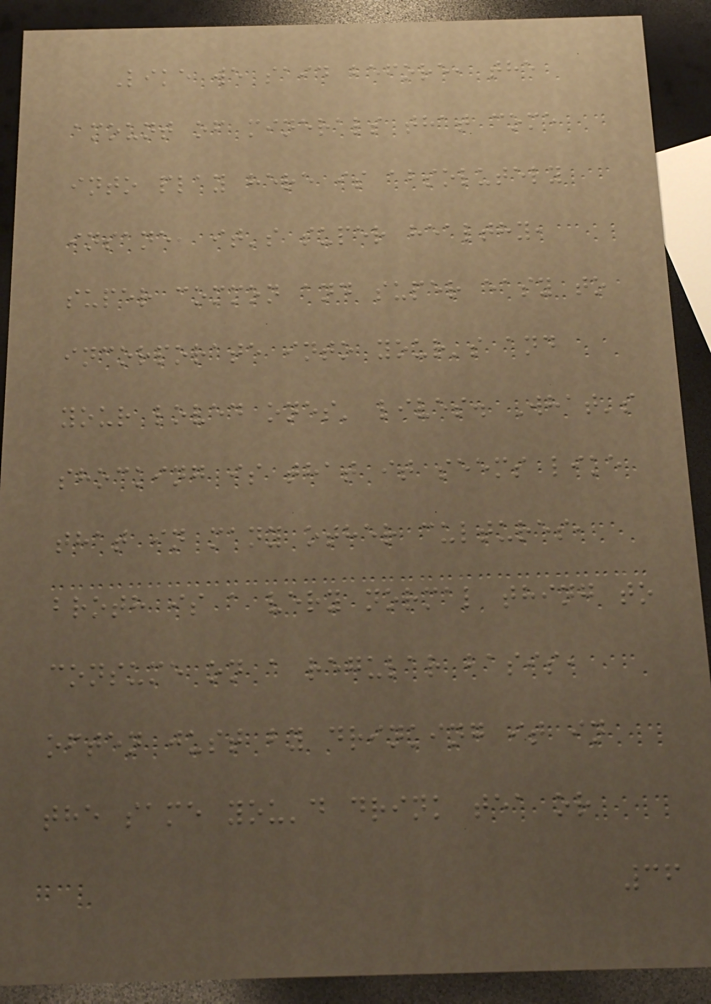Like we said before, the
amount of minerals that come
into play here is absolutely
insane, it's super healthy,
super common and super easy to
incorporate into your's and
your loved ones' lives. What's
shocking is that it seems like
that in many other cultures,
broth is a very normal thing to
consume on a regular basis,
often just by drinking it in
the same you'd drink tea or
36
